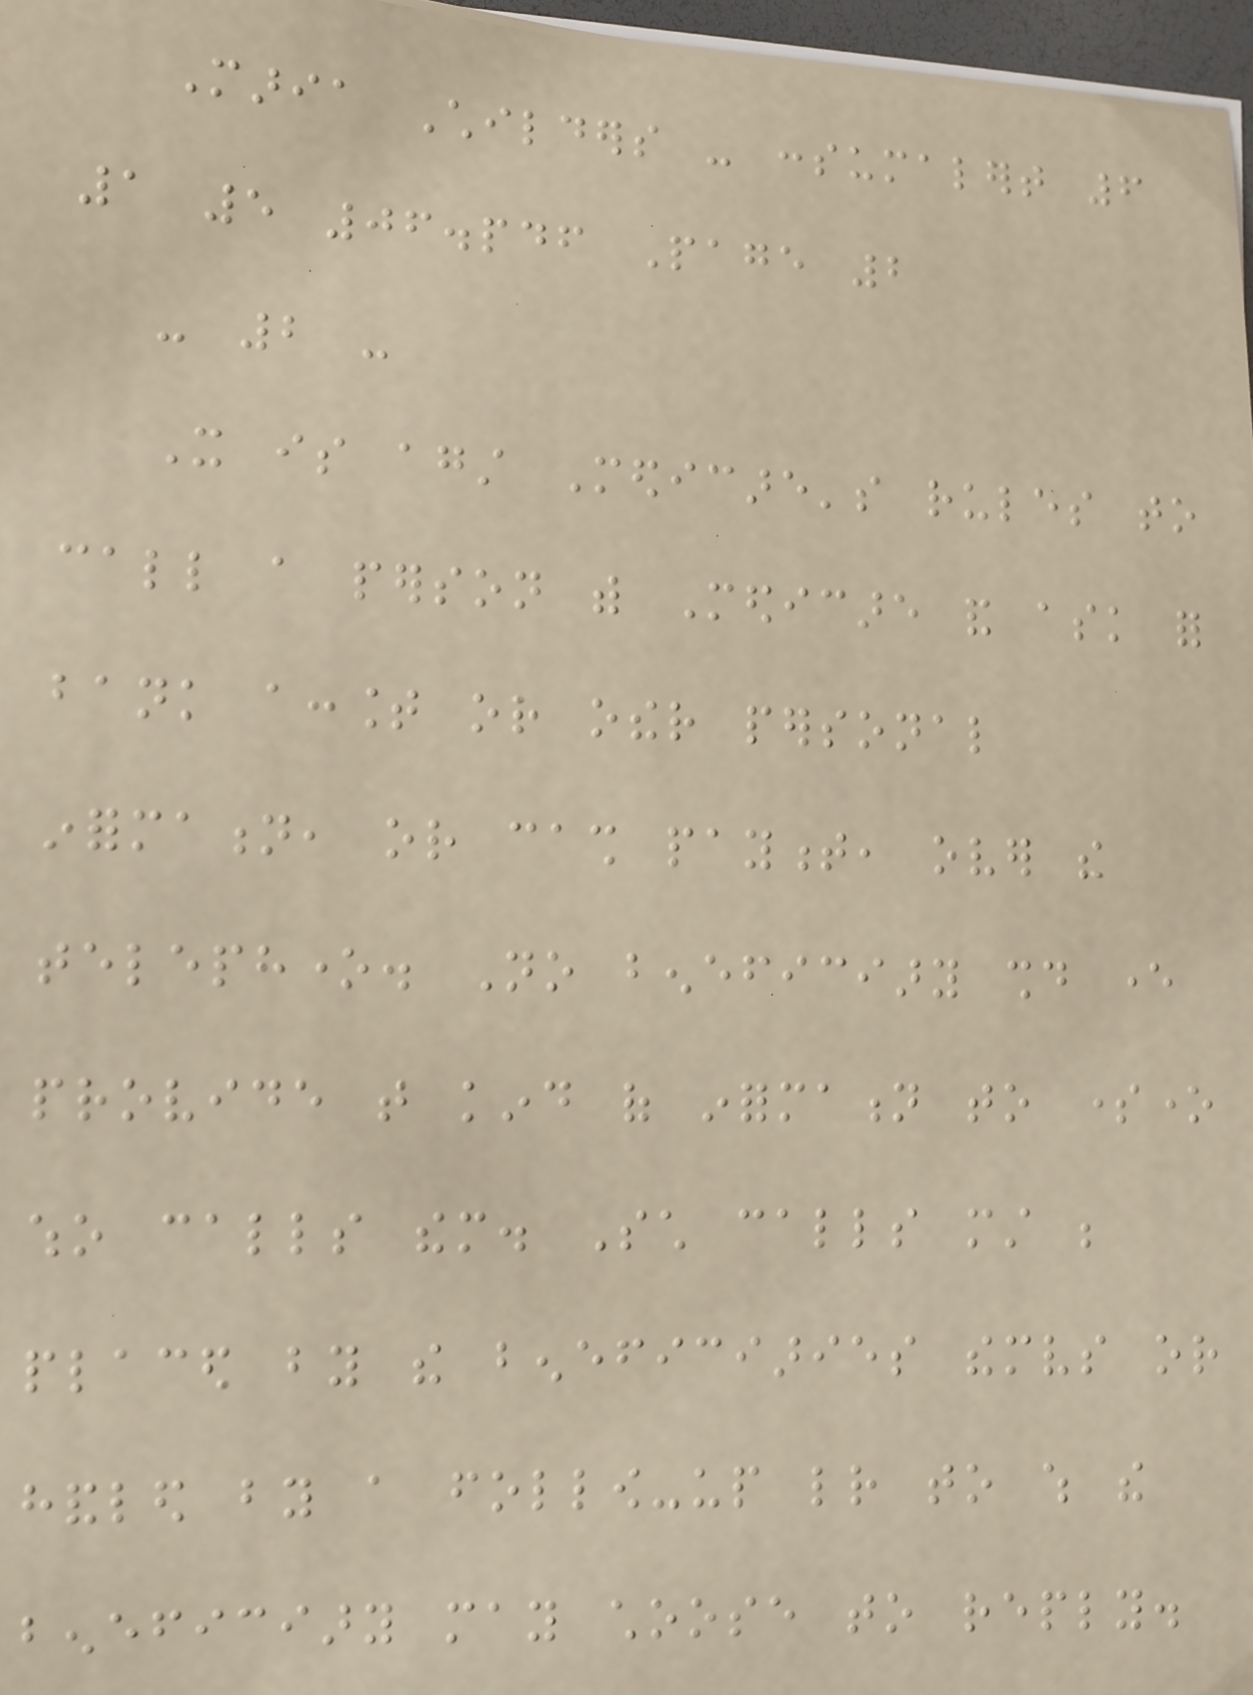Maria Childers - consumalert 6
1 5 06.pdf Page 2
- 2 -
It is against Medicare's rules to
call a person with Medicare and ask for
bank account or other personal
information, or cash payment, over the
telephone. No beneficiary should ever
provide that kind of information to someone
who calls them. Such calls must be
placed by the beneficiaries themselves or
handled by a follow-up letter to which the
beneficiary may choose to reply.
